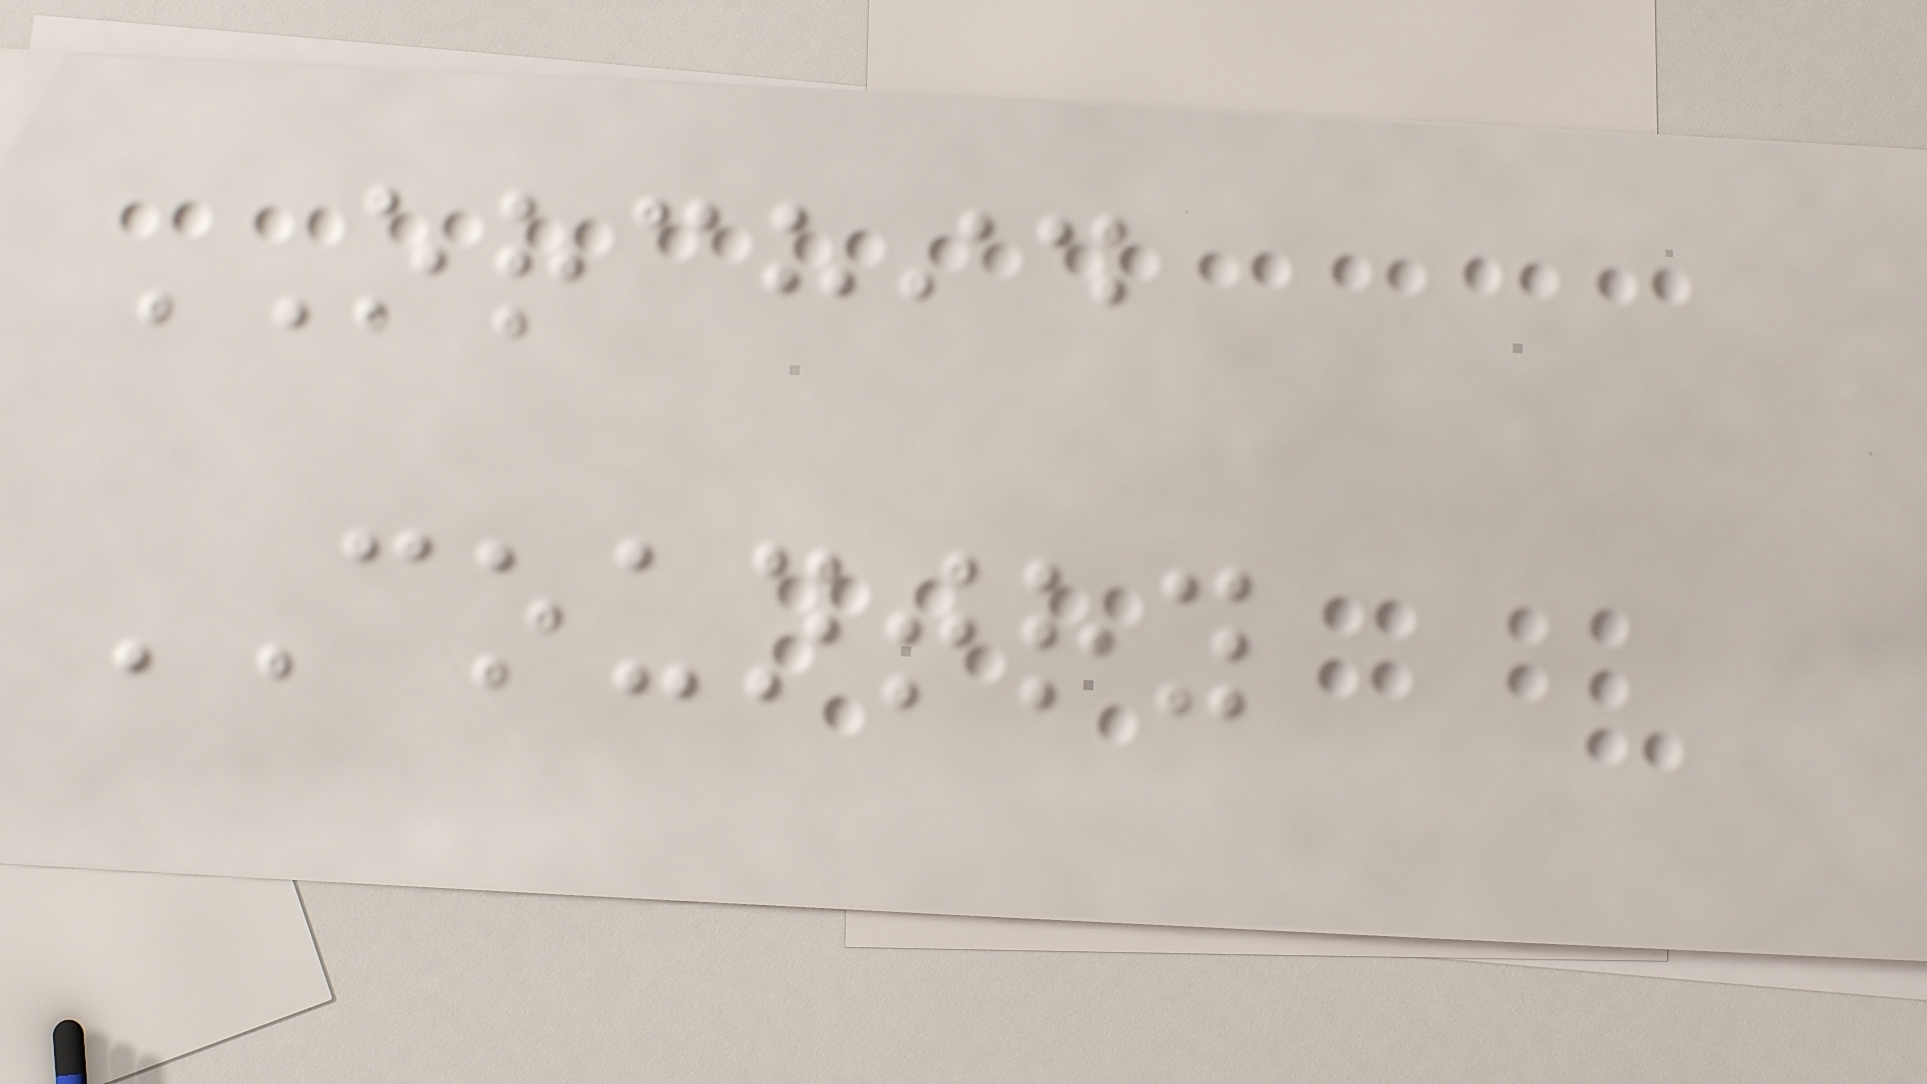ORCHID
COUNTRY
